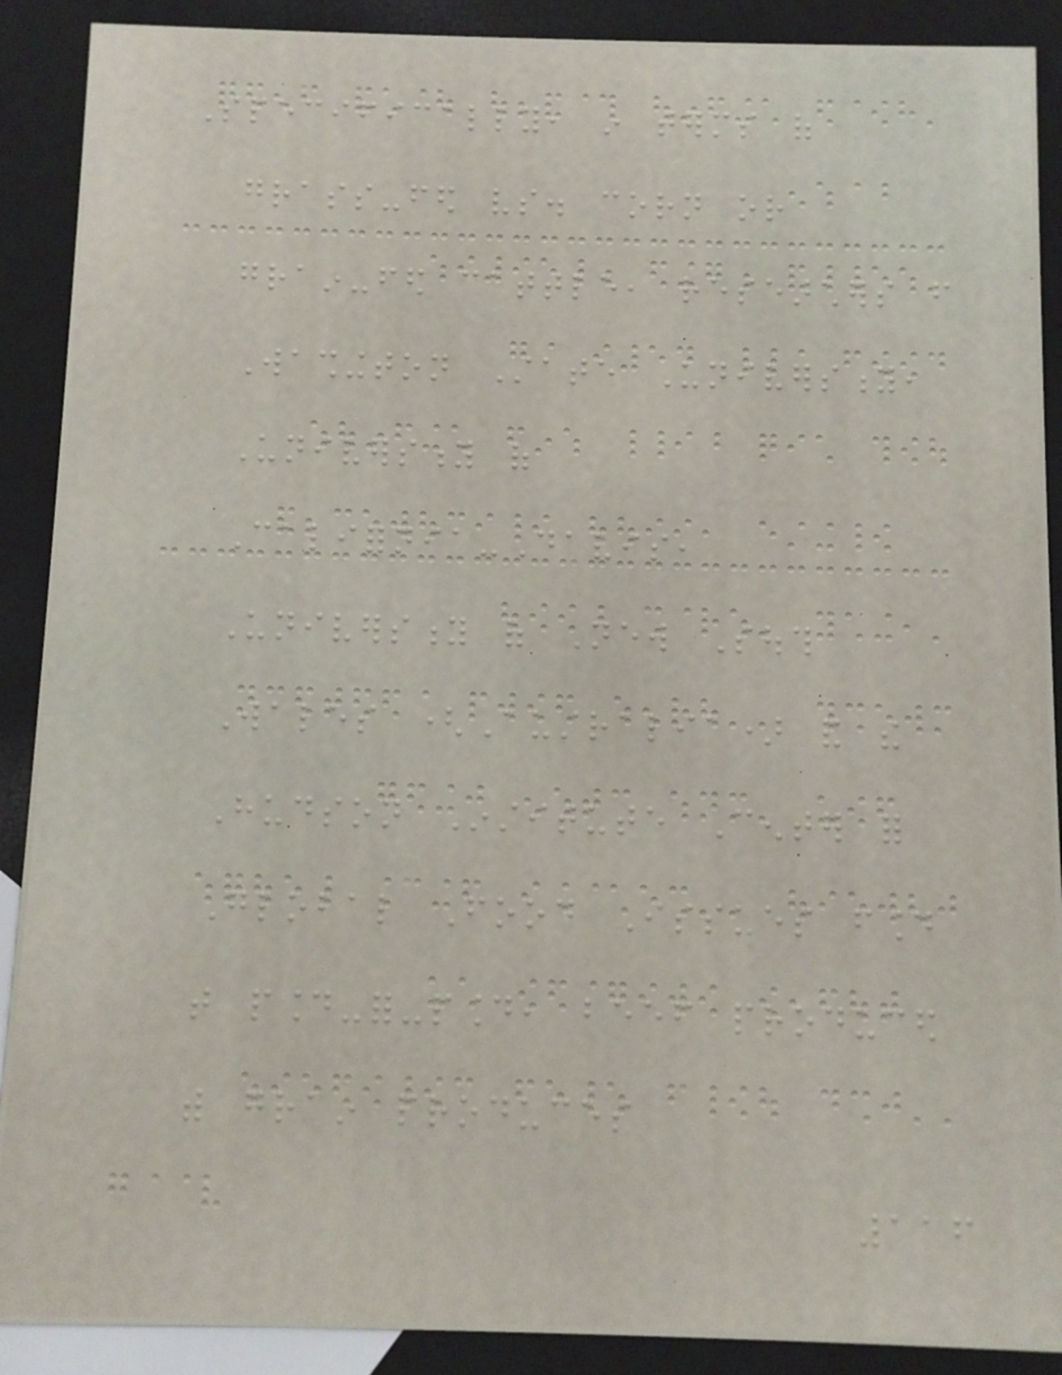Specifically, in terms of
grass-fed vs. corn or
grain-fed cattle, researchers from
Washington State University,
University of
California-Davis,
University of New South
Wales (Australia) and the
Hudson Institute Center for
Global Food Issues found
that pound-for-pound, beef produced
with grain produces
116
